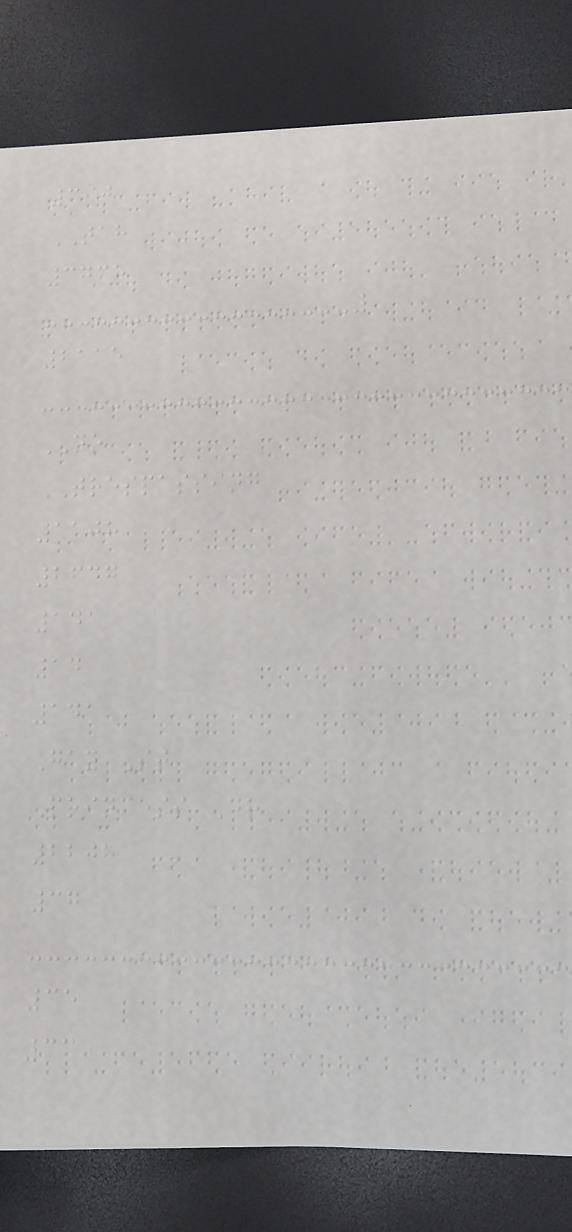390
TAH
3738
2115
NO
TRESPASSING
1108
2647
141
14
141
Gay St
Princess Dr
2208
37
35
33
